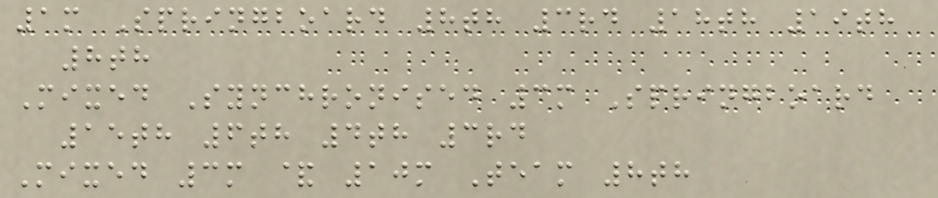1m Springboard 8th 3rd 18th 19th
8th
Mixed Synchronised 3m Springboard
15th 6th 4th 3rd
Mixed 3m & 10m Team 8th
